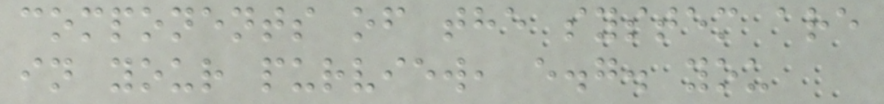components of the system are
in your purview, e.g. you
